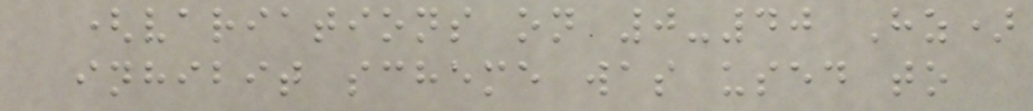(variations on 0-40 Hz)
inhibit scheme was used to
